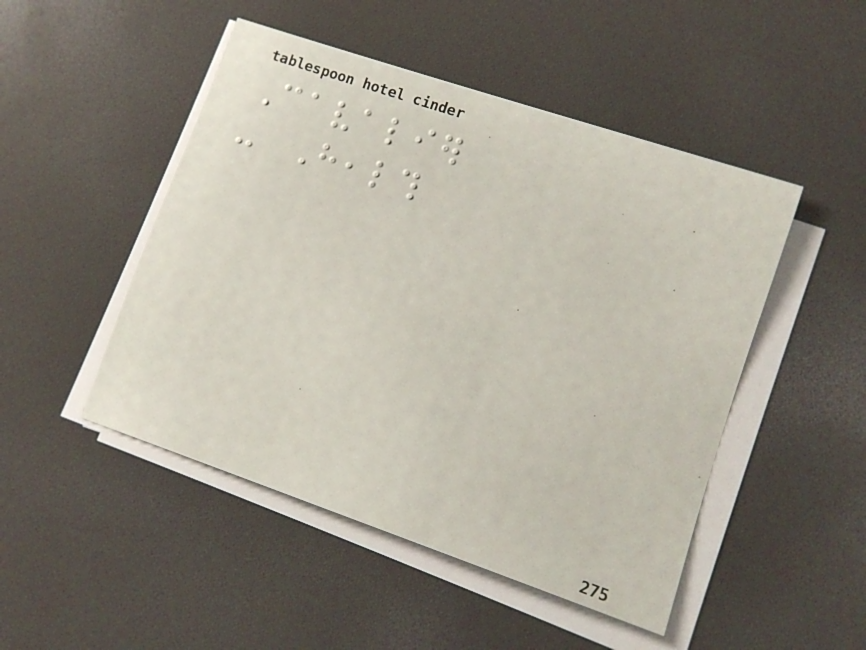Cavalier
- Health
